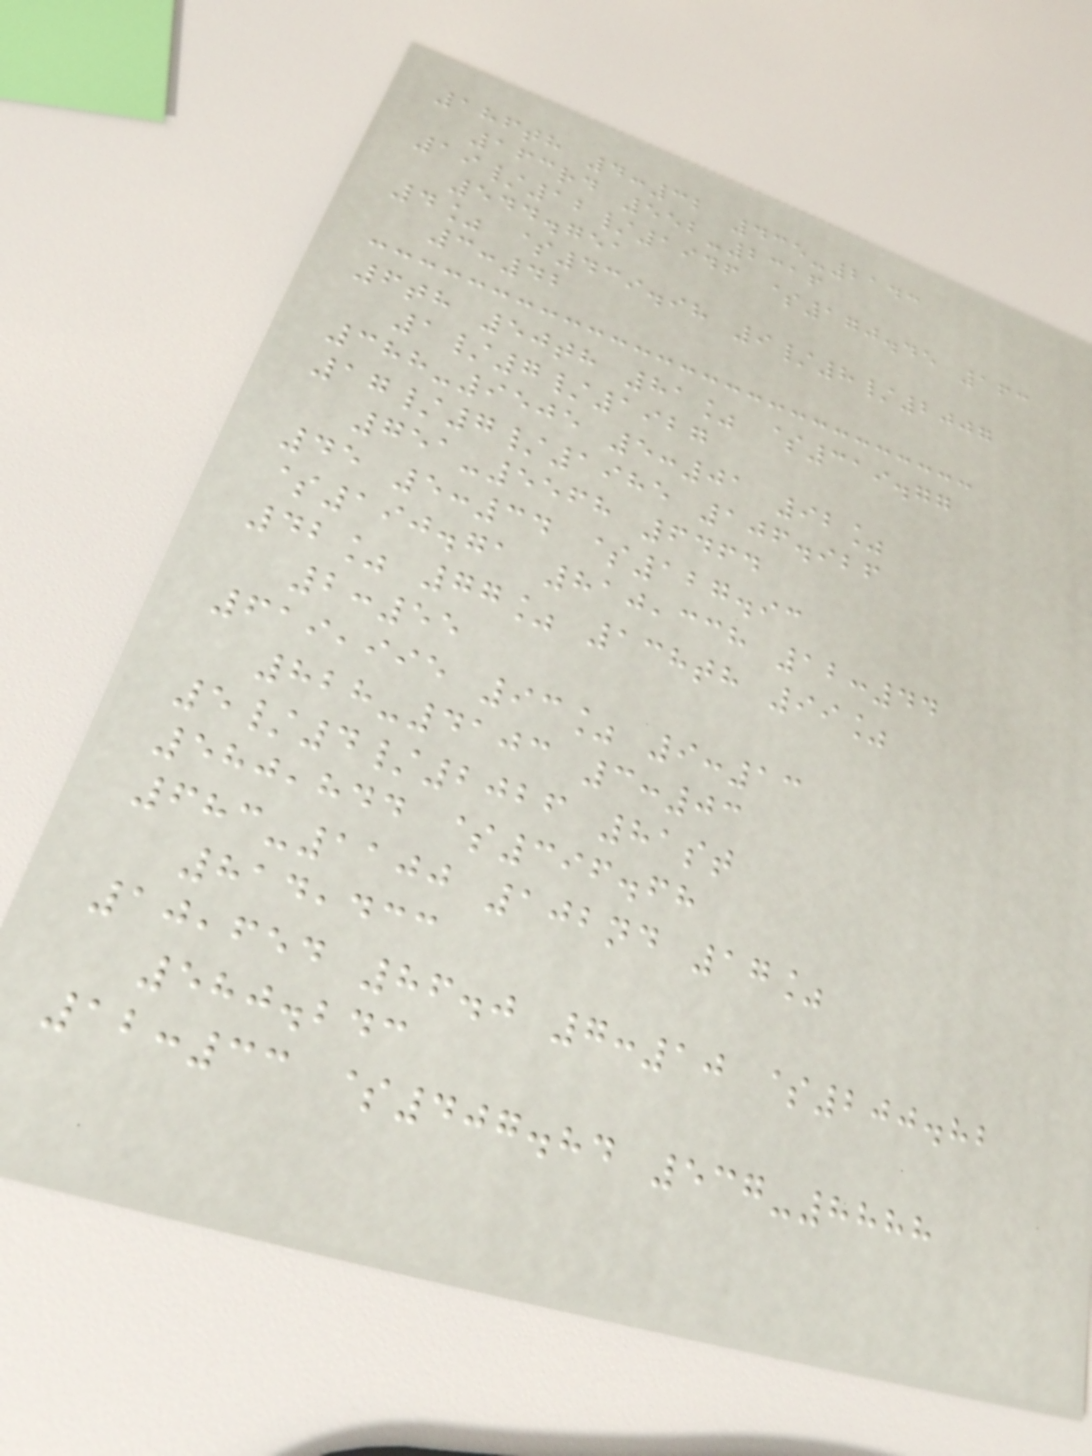186th 4:32 435-2143
163rd 552-2316
19/12/1946 $170.45 163
544.751
4% $439.98 9/8/2007
3:42
6th 50th 81% $319.77
1/7/1927
388-9505 5:01 92%
17/7/1985 106.926
751-5568 6464
45 5:34 $127.93
$190.71 810,338 12:44
42% 77% 138th 99%
2:55
619,995 93% 9:13
828-4103 3:03
5/4/2026 81st
580,844 $396.68
683-1100 102nd 17%
814,433
10,654 86.0 7:10 $200.82
580.243
12:33 $407.84 537-8888
